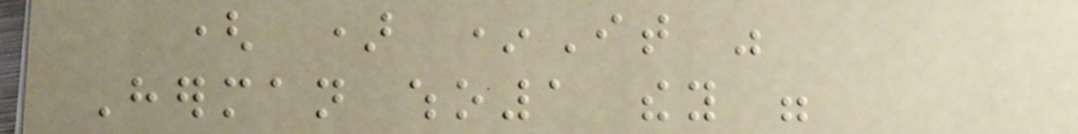( ) *It was
Herman who1 they were
